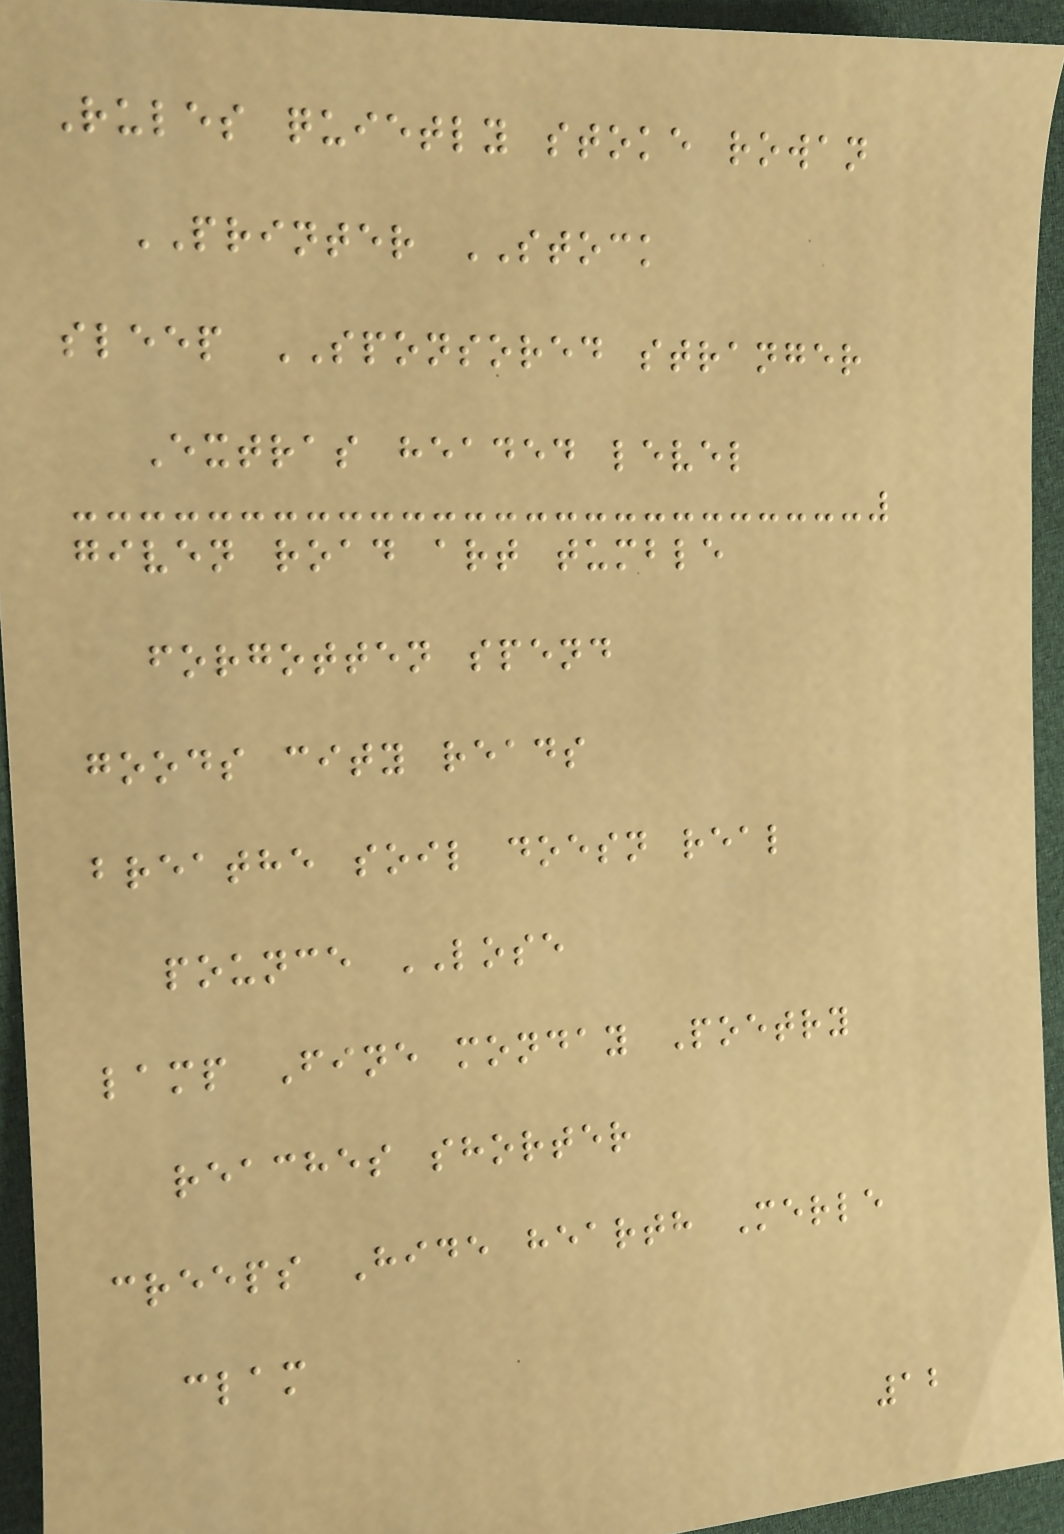Rules quietly stoke rowan
PRINTER STOCK
sleep SPONSORED stranger
Extras headed level
given road art tumble
forgotten spend
goods city reads
breathe soil doesn real
pounce LOSE
lamp Fine monday Poetry
reaches shorter
creeps Hide hearth Merle
clam
12
